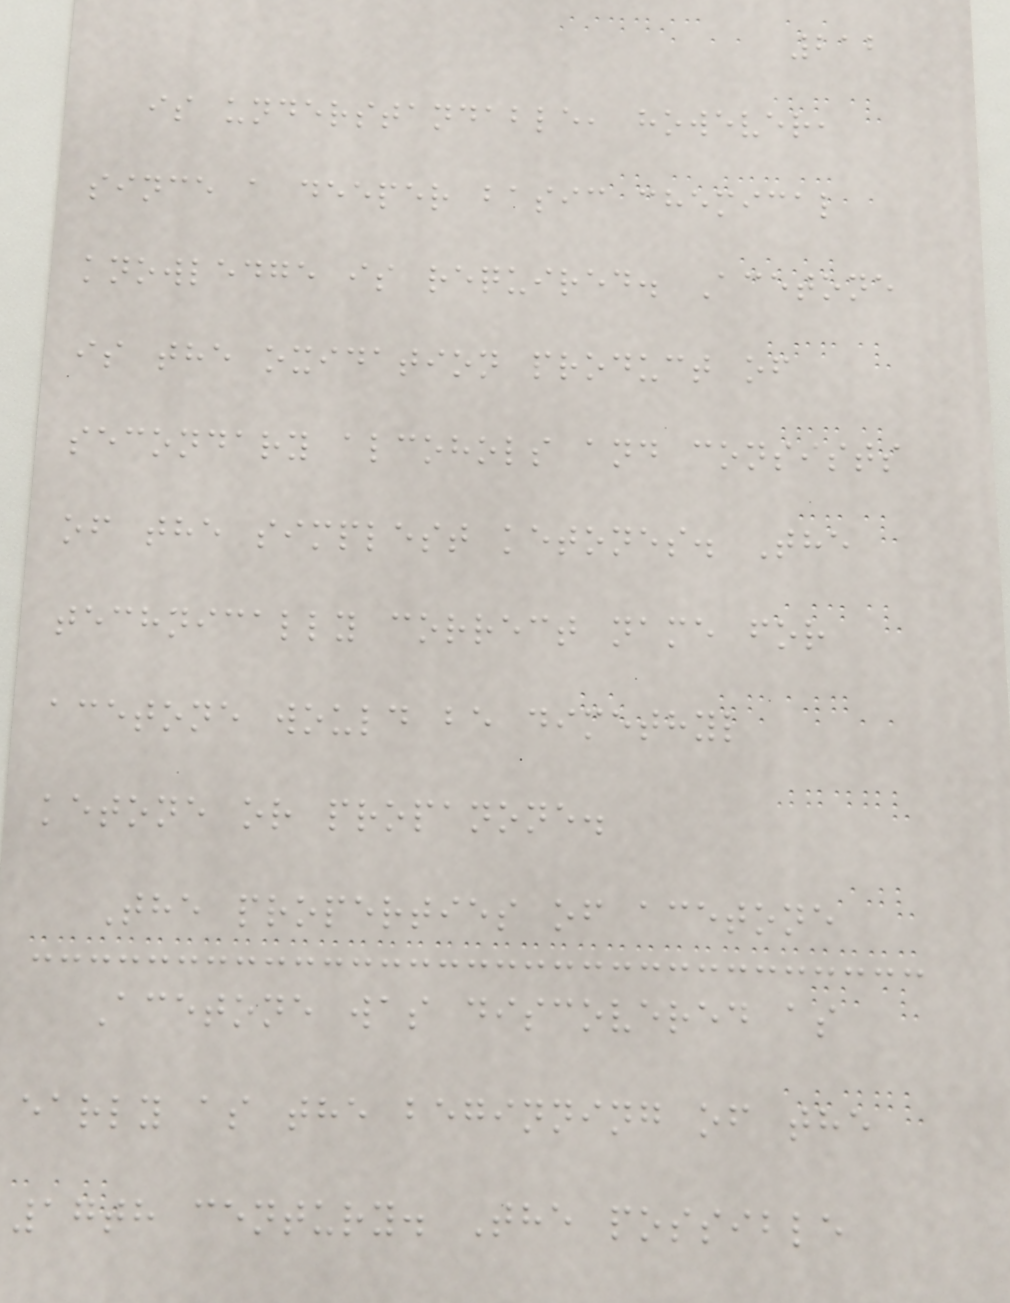212
is understandable, however,
since a deeper basic chemical
knowledge is required. Acetone
is the oxidation product of
secondary alcohols and consists
of the simplest ketones. The
technically correct name for
acetone would be dimethyl
ketone or propanone.
The properties of acetone
Acetone was discovered as
early as the beginning of the
17th century. The possible
